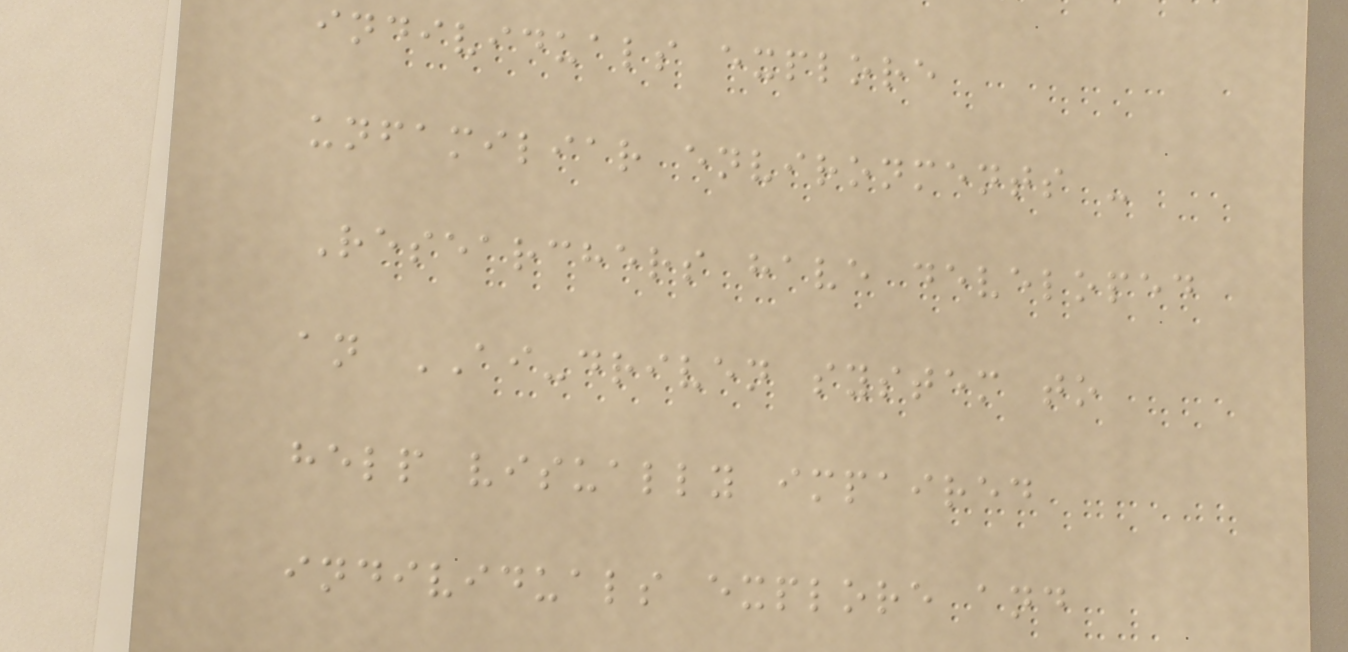individuals explore
unfamiliar environments -
Researchers have developed
an AI-driven system to
help visually impaired
individuals explore and
